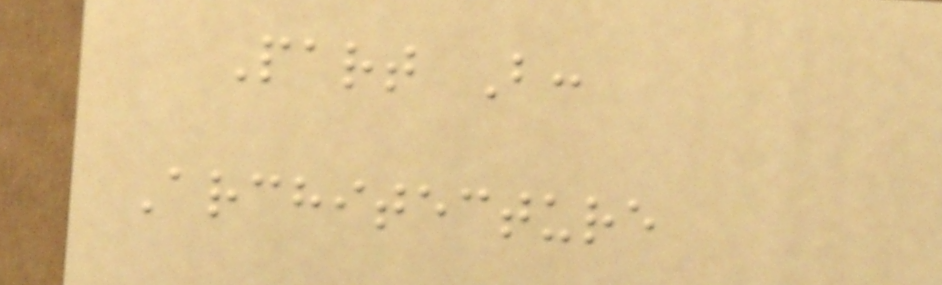Part B:
Architecture
